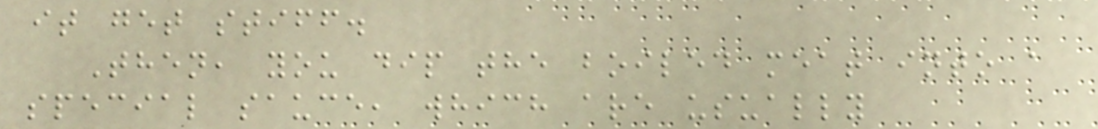it get stiff.
Then, you dip the boiled meat into a
special sauce, which are usually
